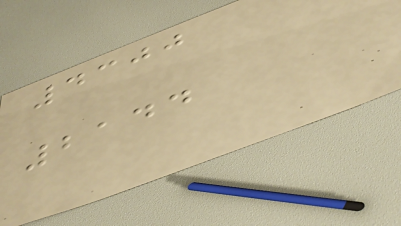4300
2144
